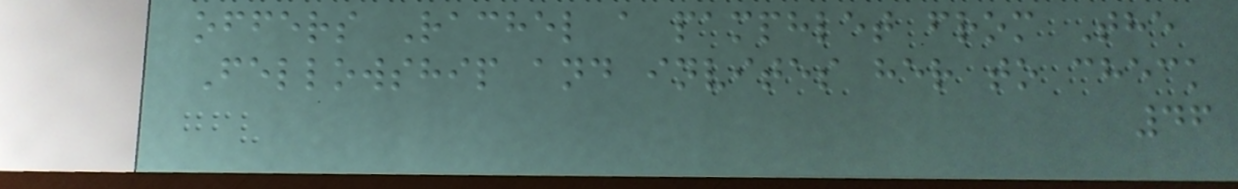offers Rachel a pamphlet from The
Fellowship and invites her to check
46
